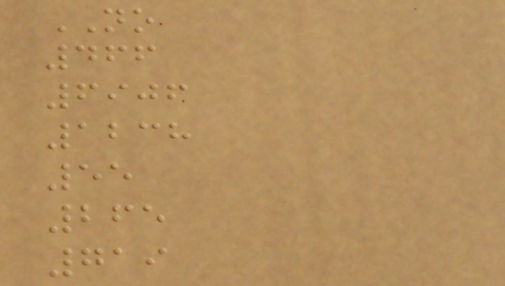NO
466
6906
1238
55
265
719
